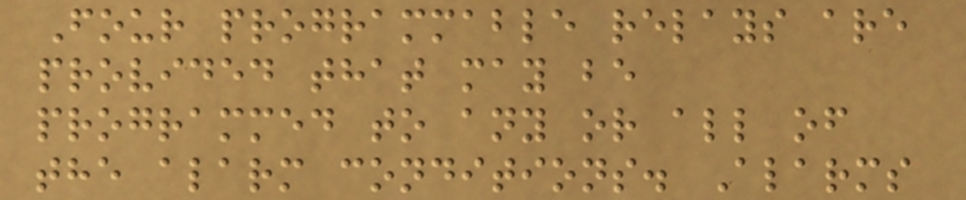Four programmable relays are
provided that may be
programmed to any or all of
the alarm conditions. Alarms
